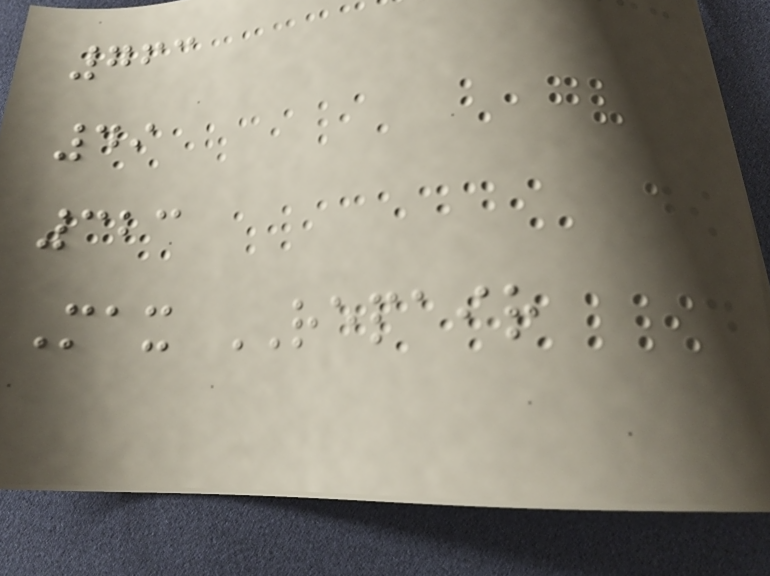763
49
323
Max REPAIR
